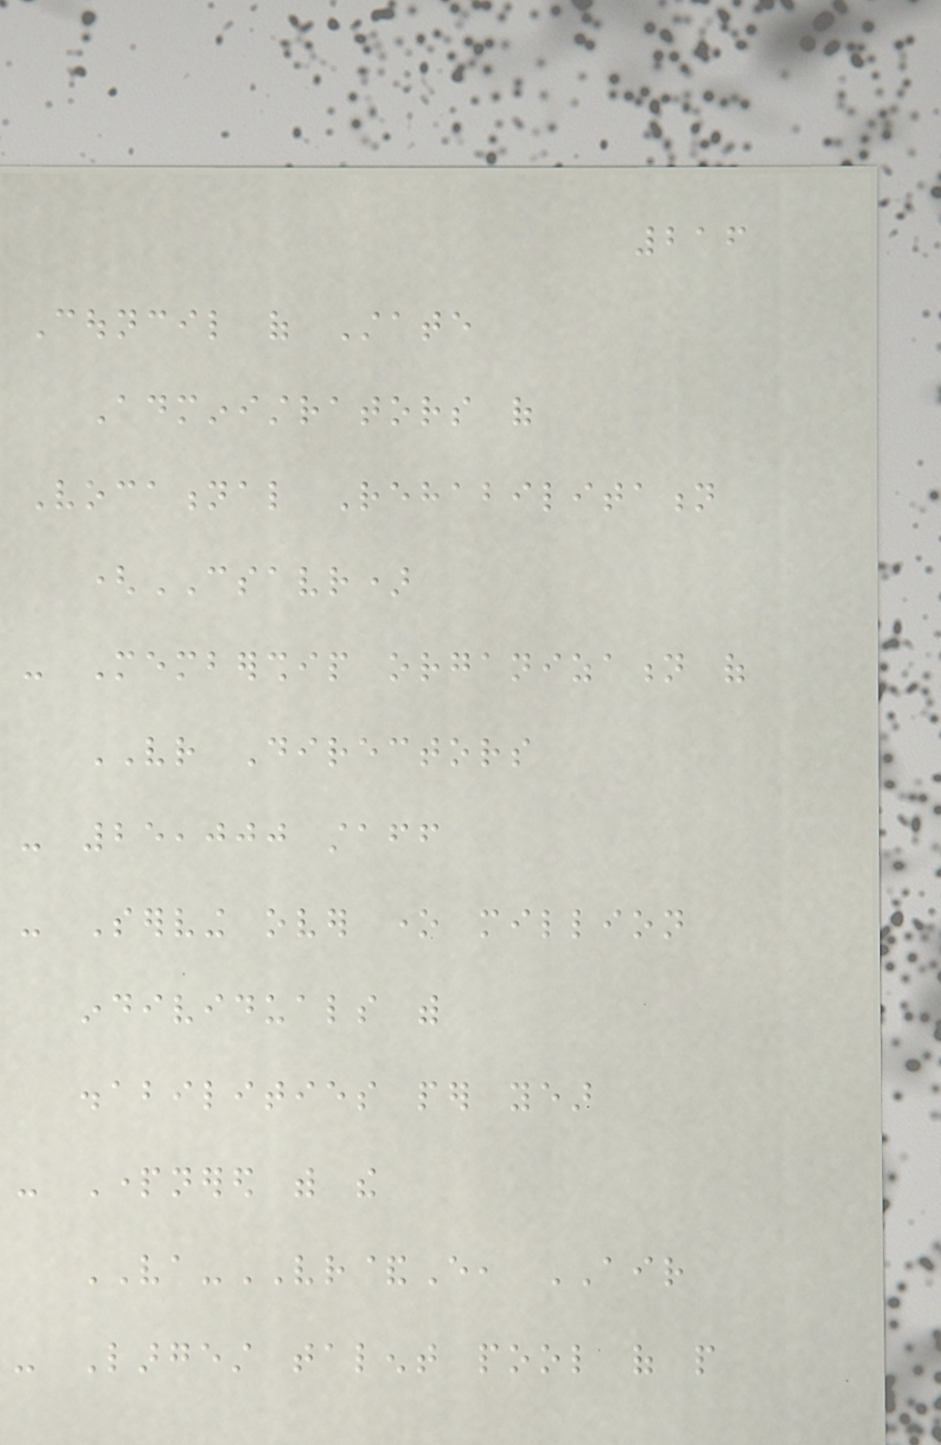216
Council of State
Administrators of
Vocational Rehabilitation
(CSAVR)
- Membership organization of
VR Directors
- 25,000 staff
- Serving over one million
individuals with
disabilities per year
- Partnered with the
VA-VR&E, AIR
- Largest talent pool of people
